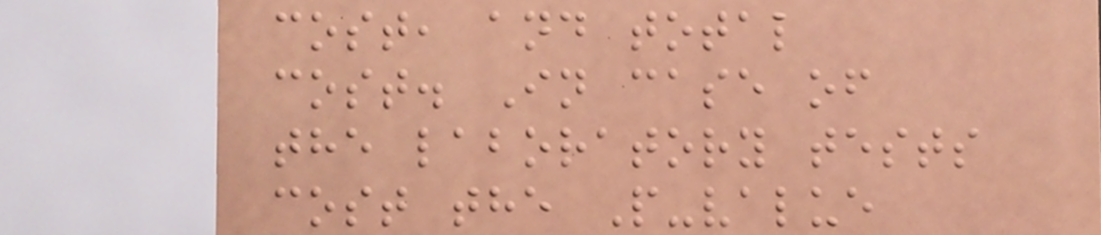cost, and total
cost. In case of
the laboratory tests
cost the P-value
